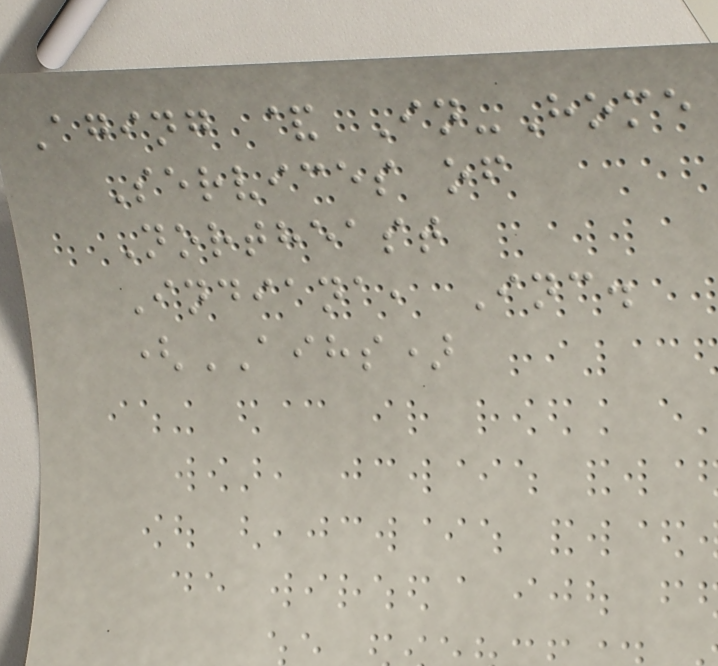Aging & In-Home
Services of
Northeast
Indiana, Inc.
(AIHS)
